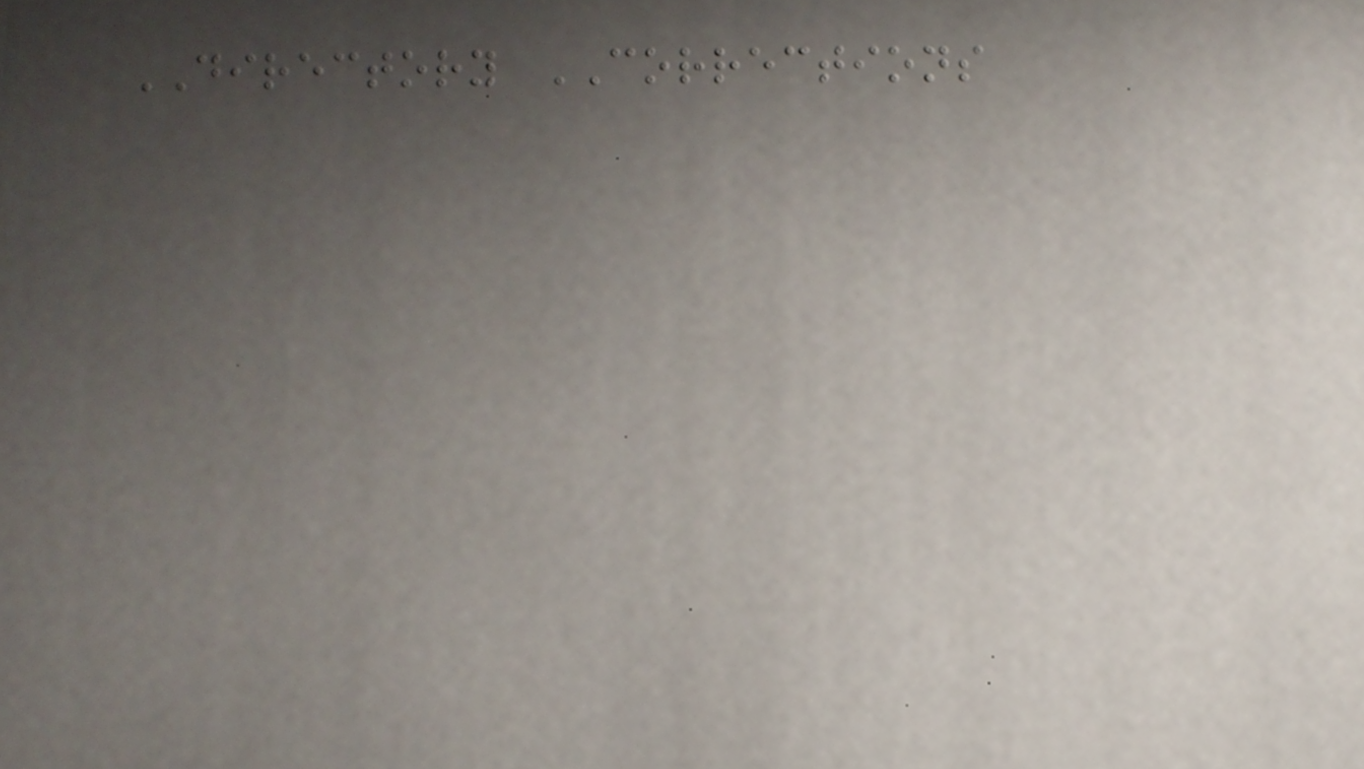DIRECTORY CORRECTIONS
